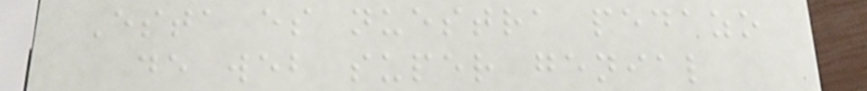Esta es nuestra pedazo
de web super genial
